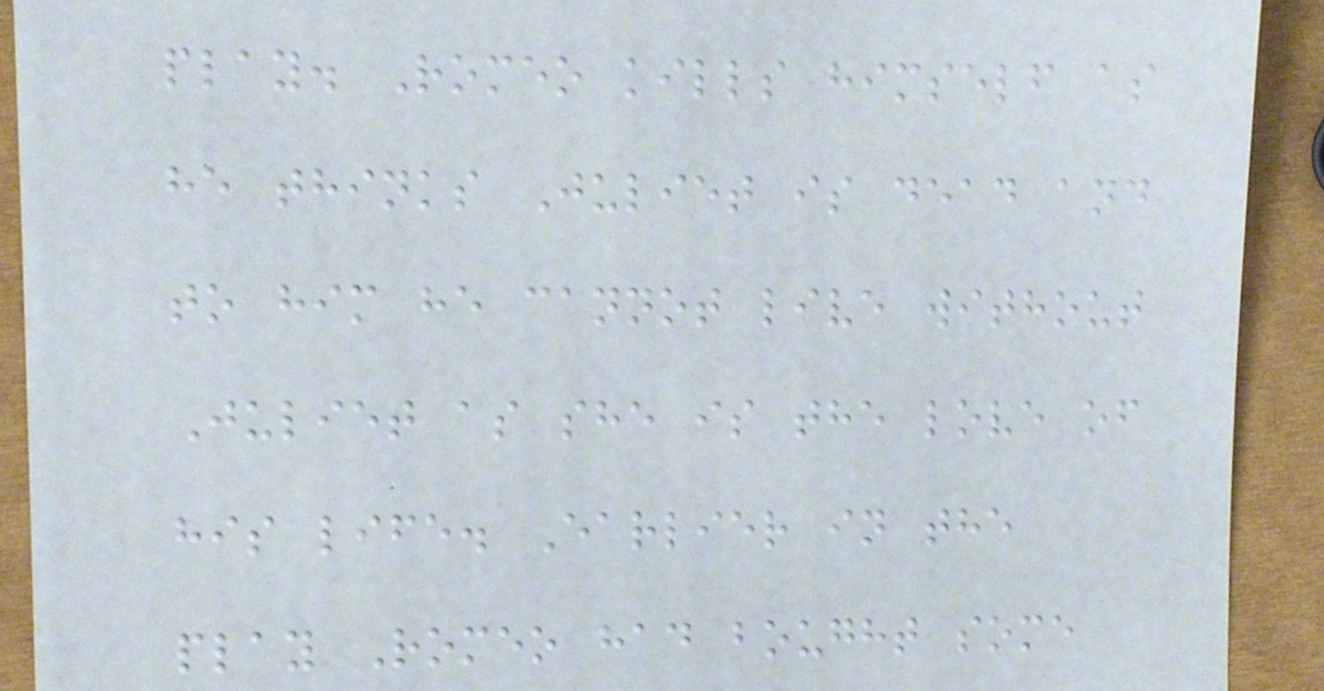play. Romeo kills himself as
he thinks Juliet is dead and
to him he cannot live without
Juliet as she is the love of
his life. Earlier in the
play Romeo had bought some
